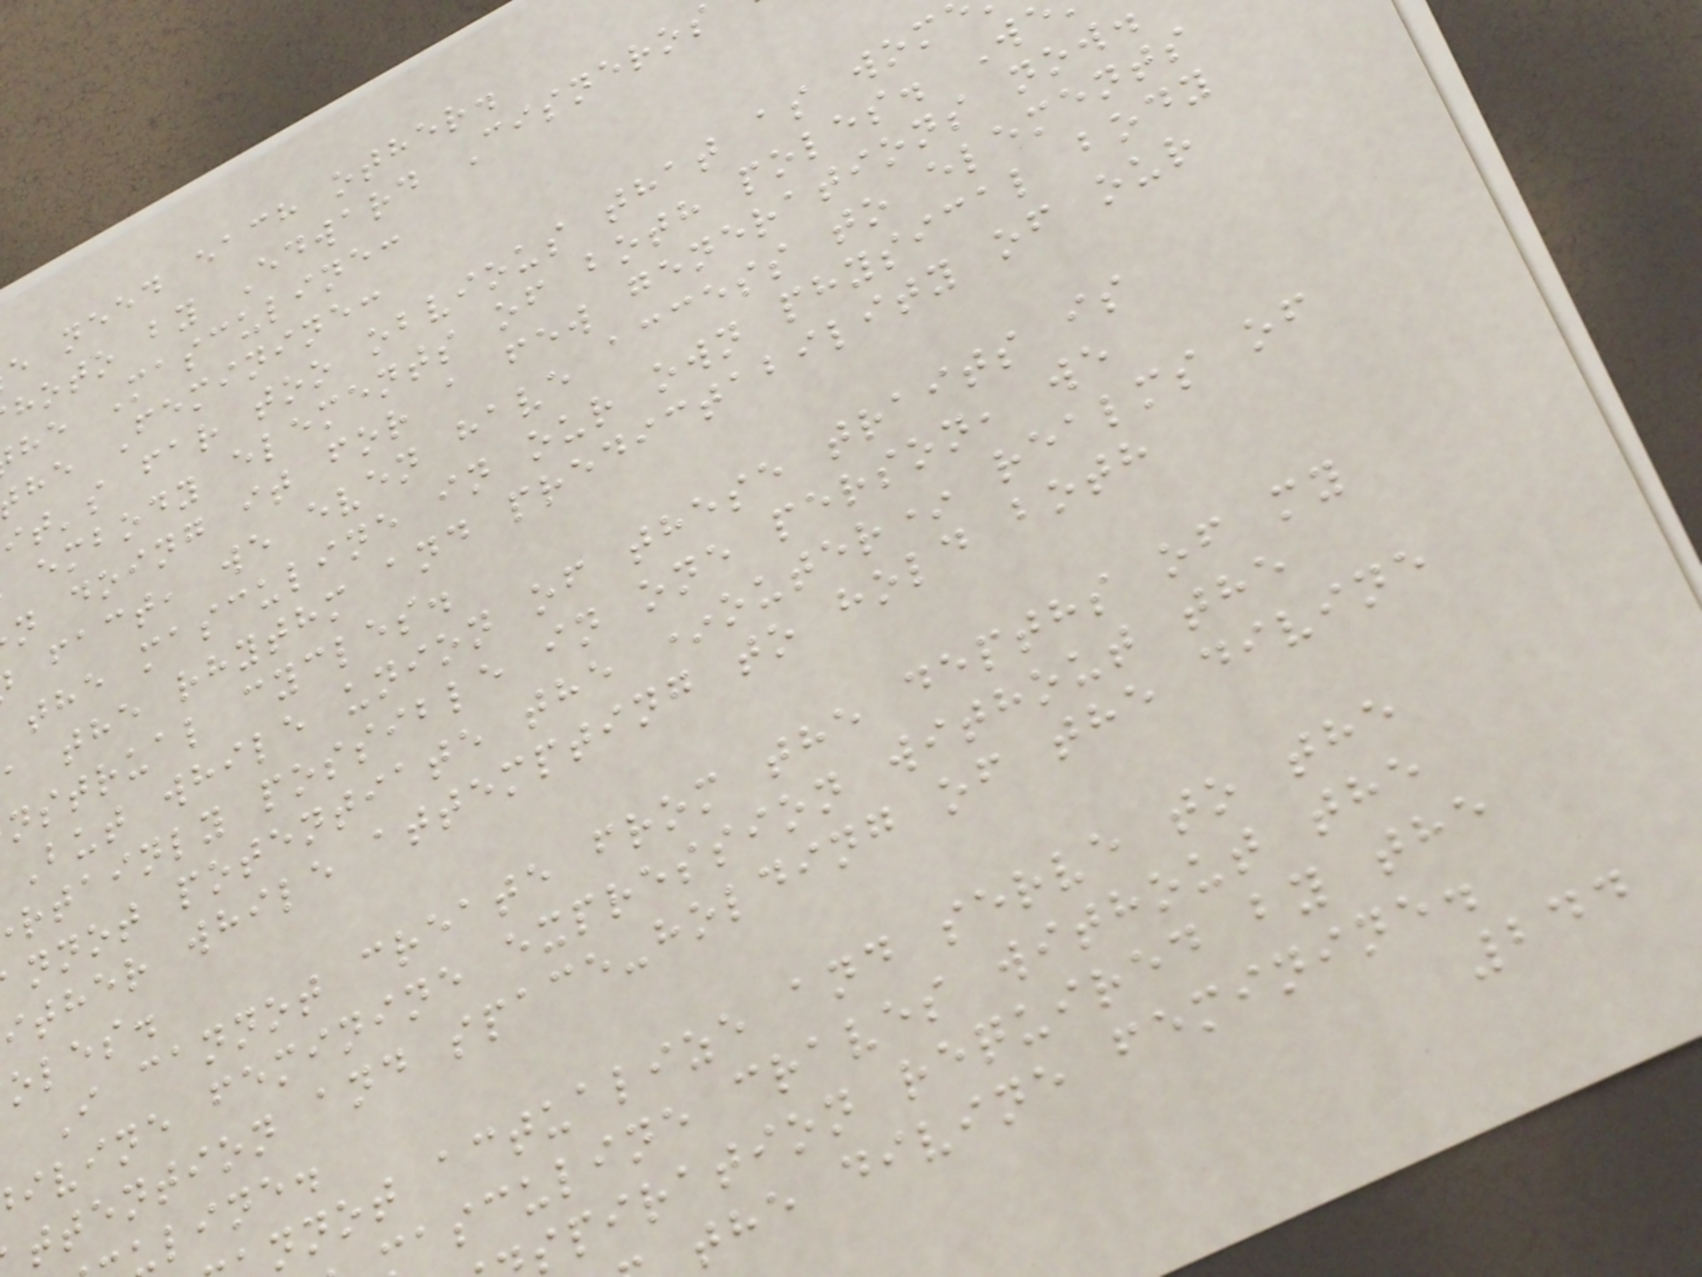e need each other.
hoto by Edward Cisneros
he Masculine:
he Feminine:
it's far too obvious that as wom
embody elements of both poles. W
n doing it for a few generations now.
fact, we even have access to elements
the masculine in our own physical body
a the rhythm and predictability of our
nstrual cycles.
But while union of these traits is
rtainly possible in one person, we
nnot potentiate the *outer* realms of
ither while attempting to hold both
oles.
I cannot create from the depths of my
ivine feminine expression without the
ttention and space-holding of the divine
line.
nnot actualize and serve to the
asculine craves without the
spiration required by the
the divine feminine.
244
